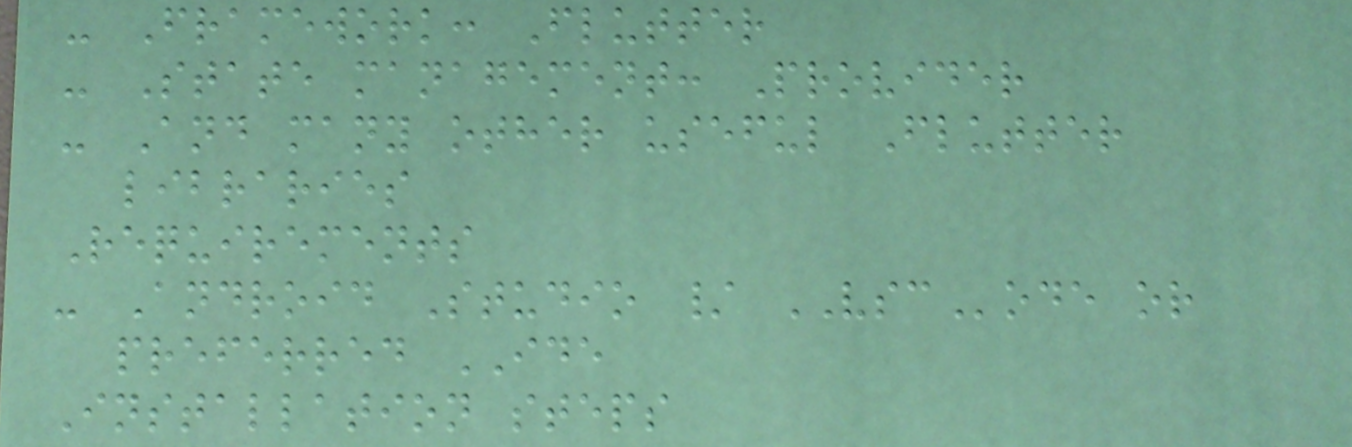- Framework: Flutter
- State management: Provider
- And many other useful Flutter
libraries
Requirements
- Android Studio / VSCode or
preferred IDE
Installation steps
